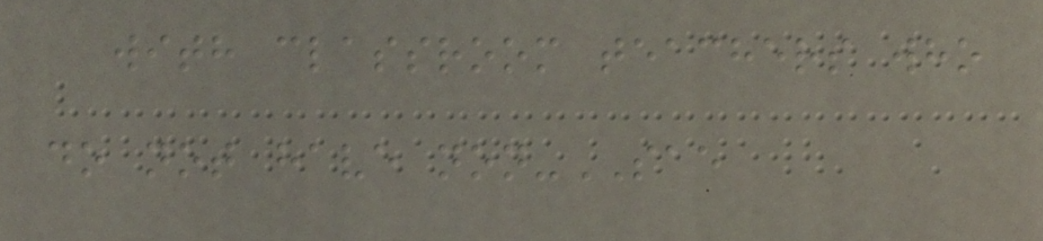with classroom teachers who
do not have non-SAE
